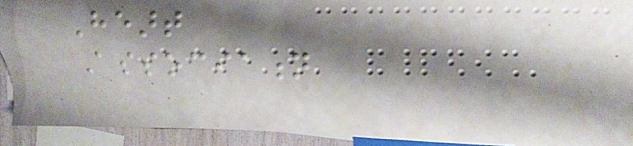Heart
Association
